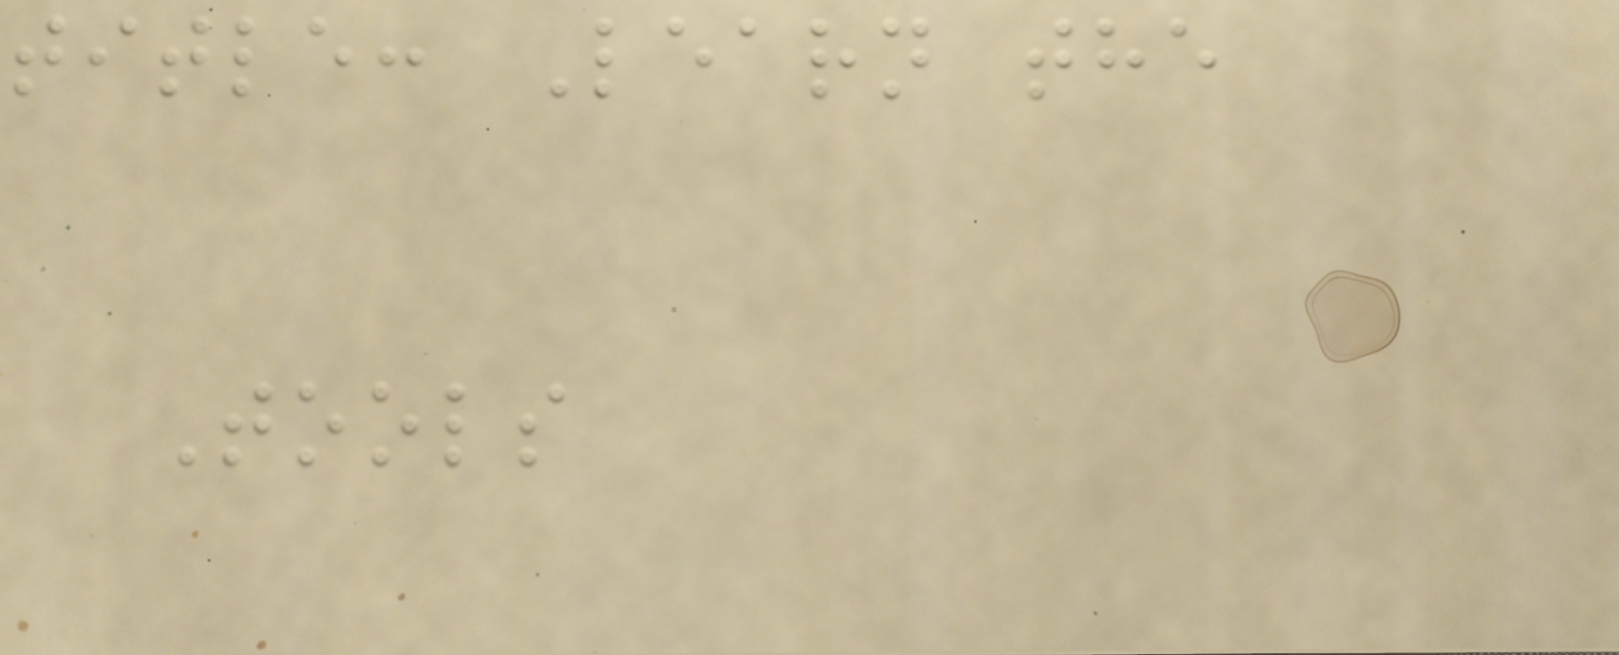title: Learn the
Tools
